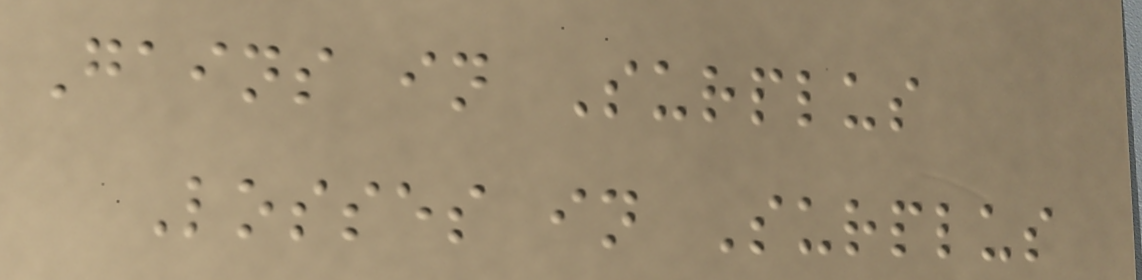Gains in Surplus
Losses in Surplus
